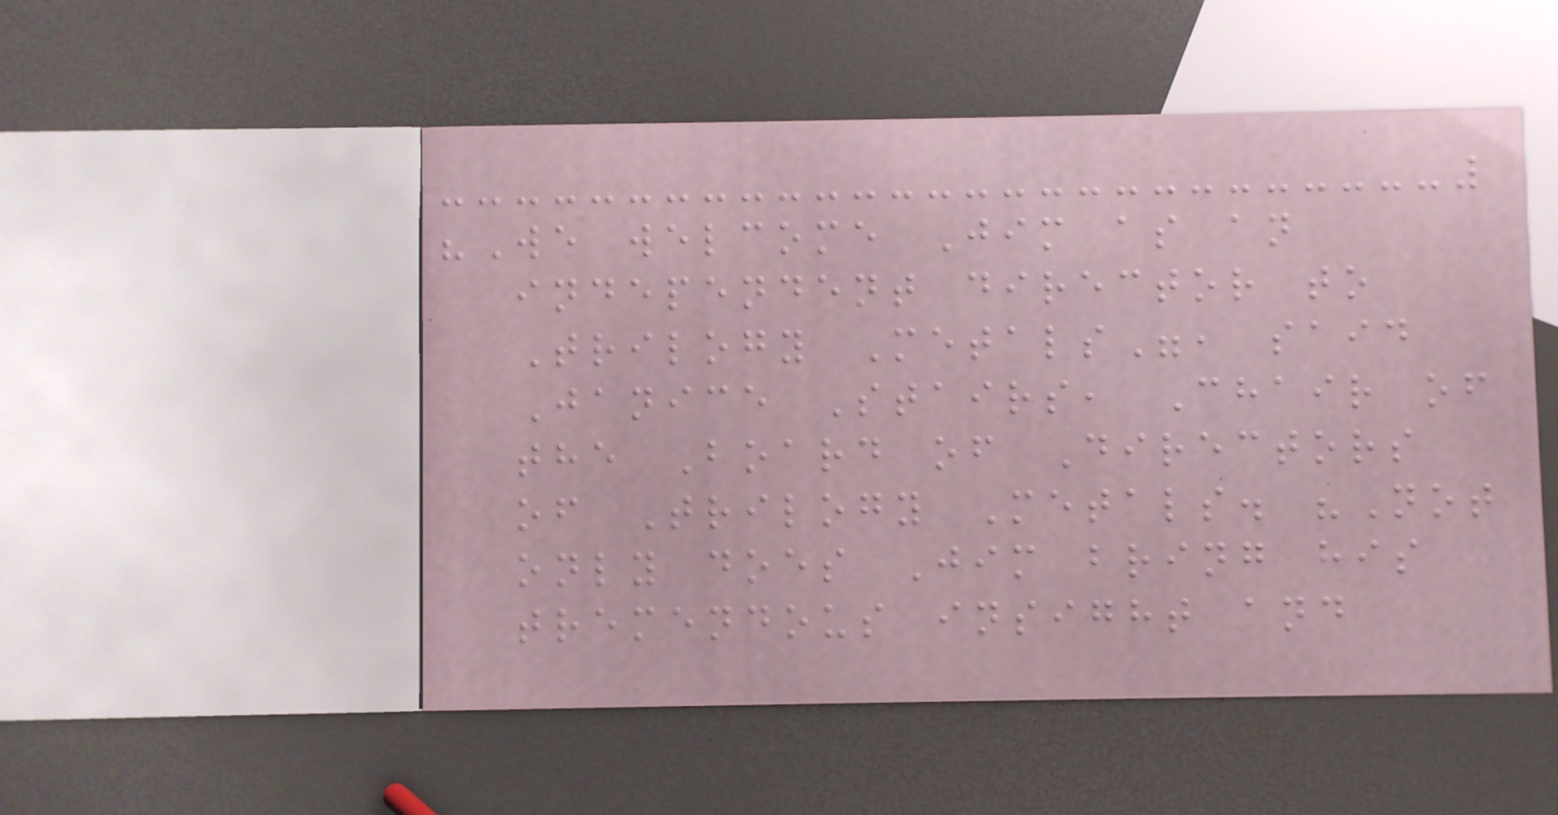"We welcome Jim as an
independent director to
Trilogy Metals", said
Janice Stairs, Chair of
the Board of Directors
of Trilogy Metals. "Not
only does Jim bring his
tremendous insight and
